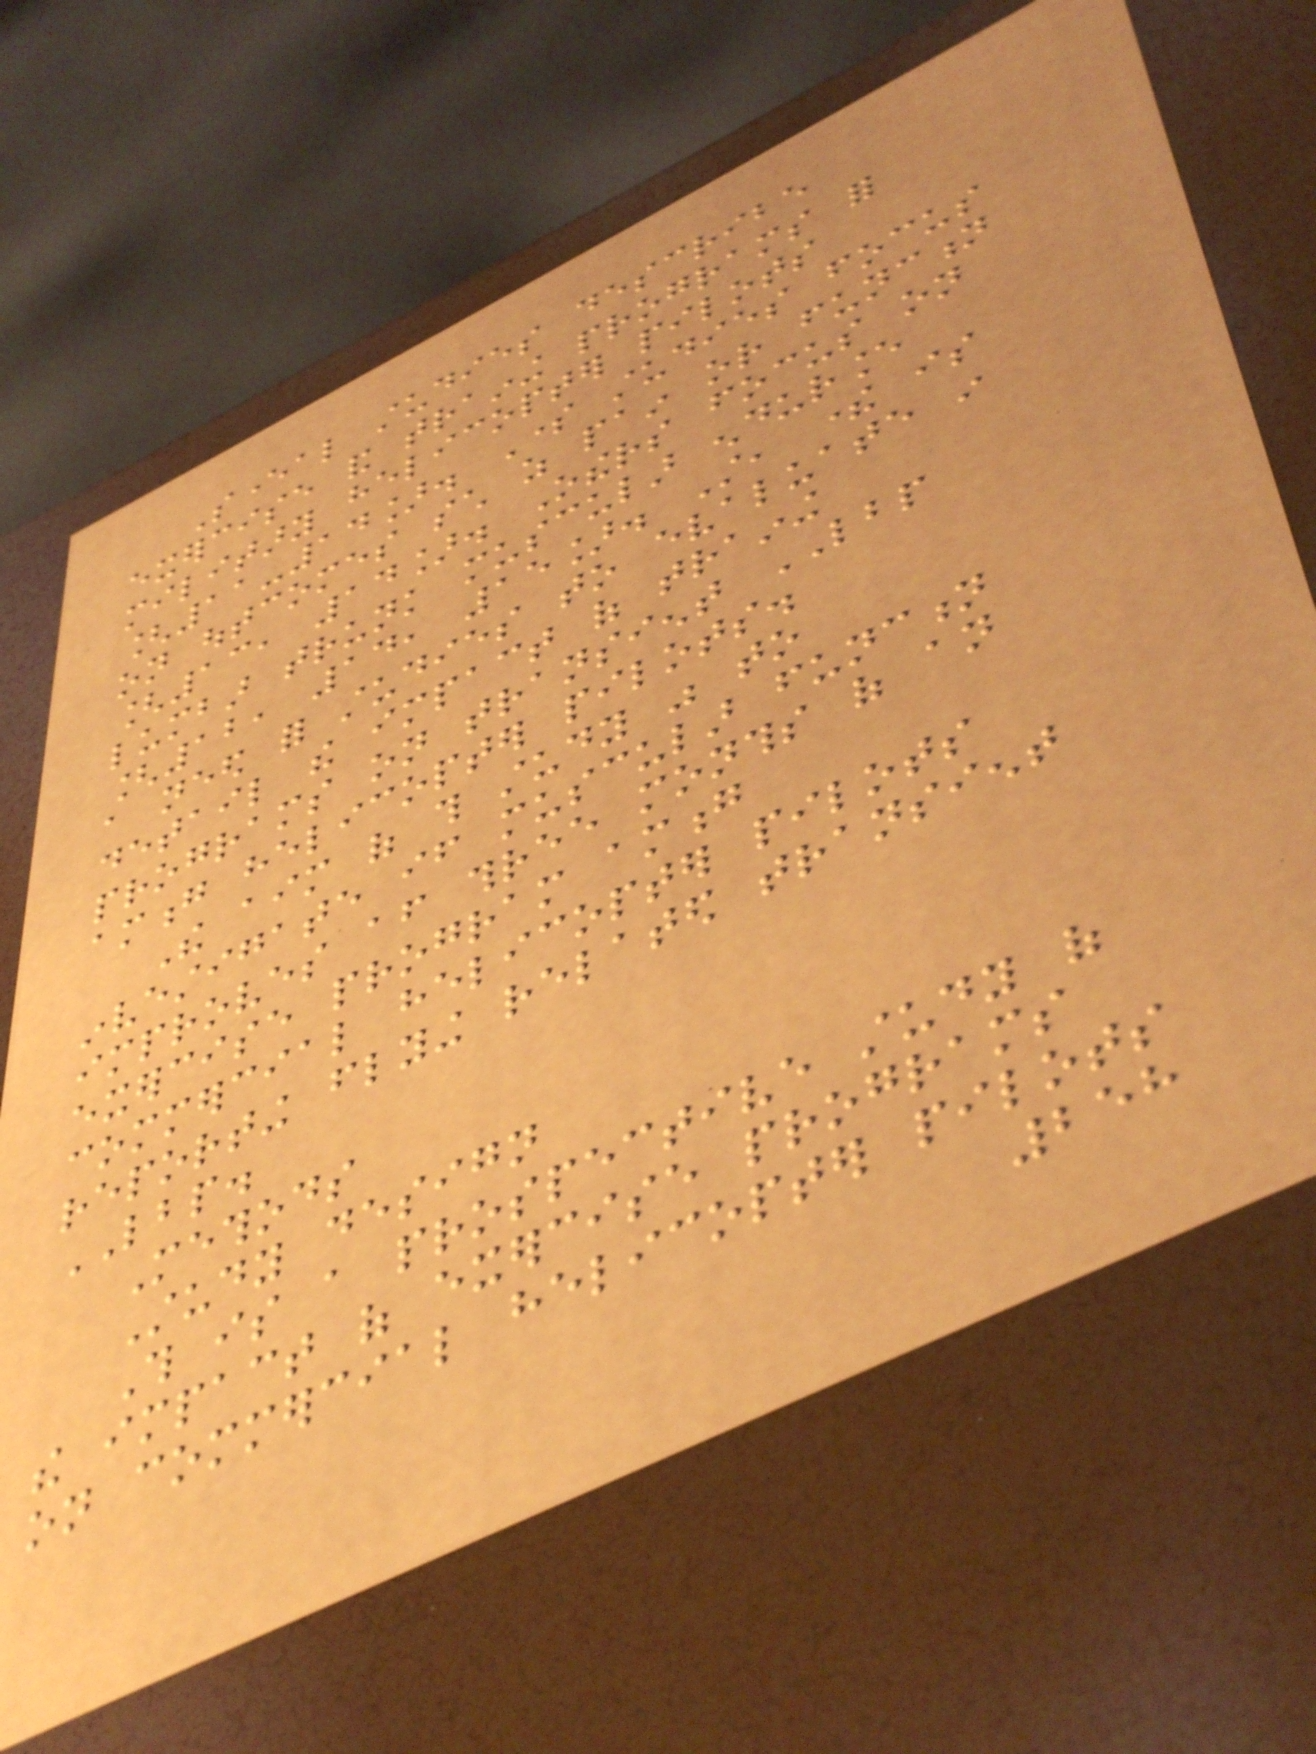Several studies describe
exercise and training programs for
military helicopter pilots
[11-14]. Some studies focus
on outcomes such as pain or function
[13, 14]. Others focus on
lumbar trunk muscular endurance
[12, 14, 15]. Still, there is
a need for studies to evaluate in
detail the impact of training
programs on transient LBP
among helicopter pilots.
The aim of this study was to
investigate if muscular function
improves after three months of an
exercise program among
commercial helicopter pilots
reporting flying related transient
LBP.
Methods
Study design
This is a prospective study of
the impact of exercise programs
on commercial helicopter pilots
258
